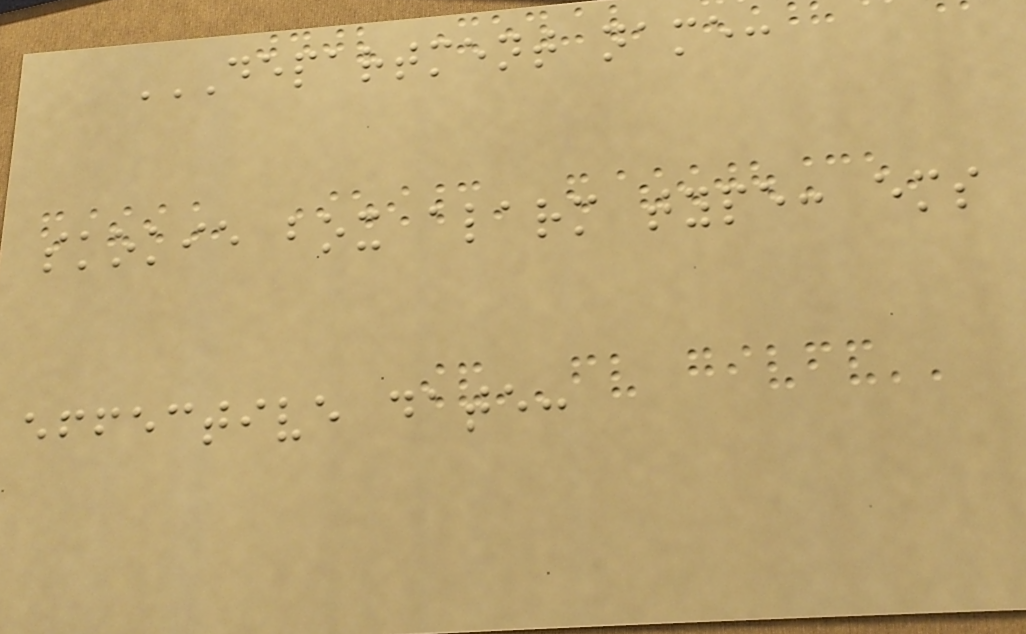DEPARTMENT NAME:
SKOKIE BOX ALARM TYPE: EMS
EFFECTIVE DATE:
